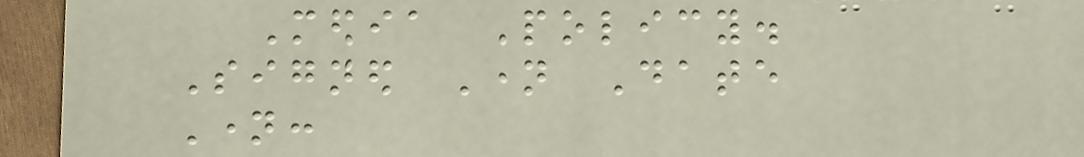Media Policy.
Signed Name Date
Name:
